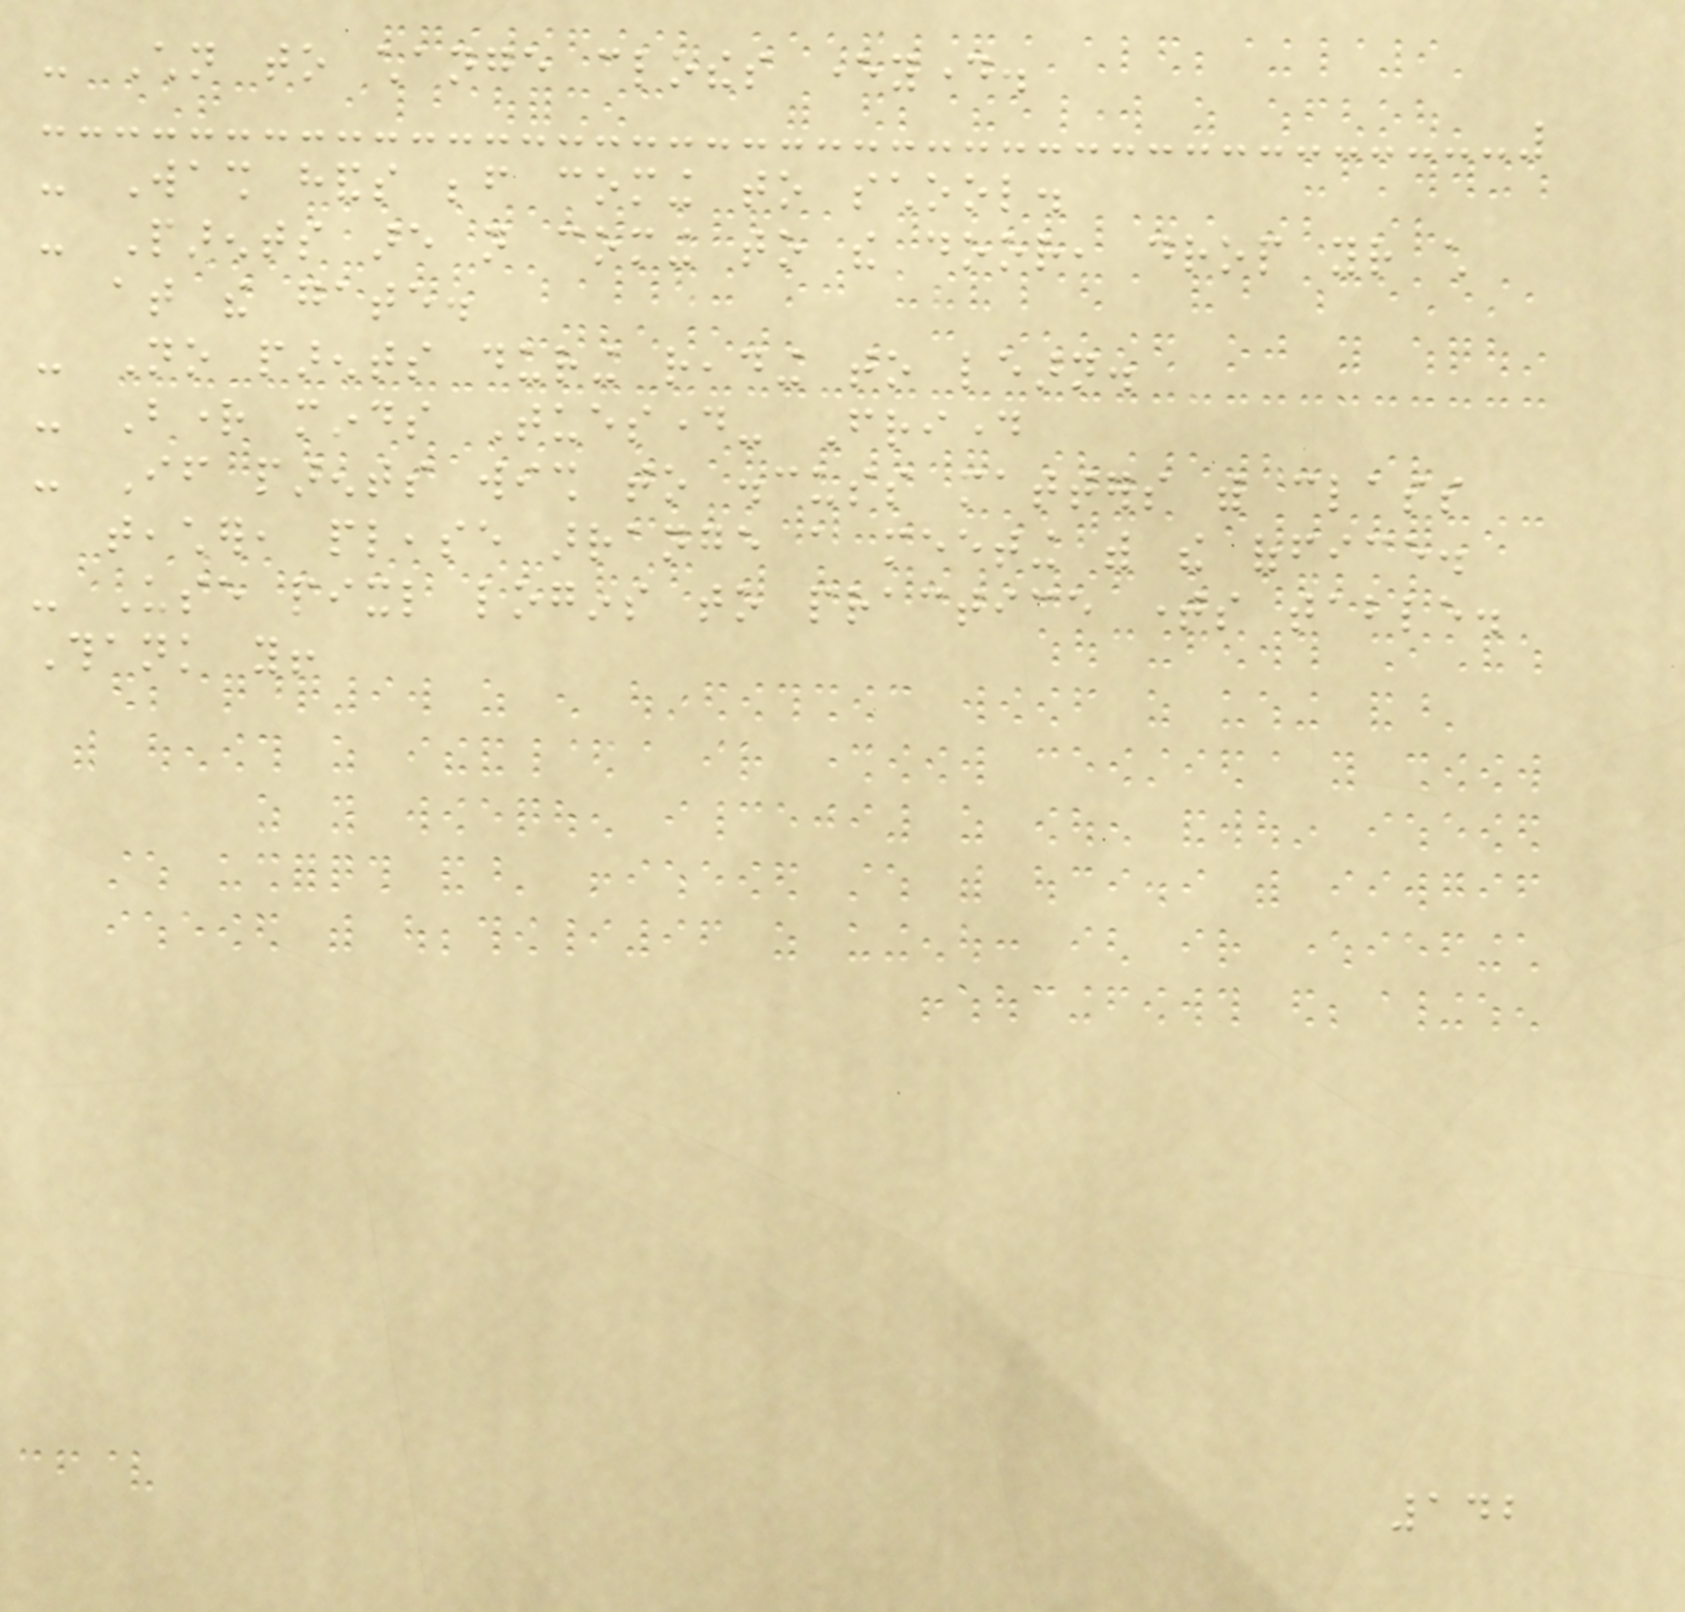- Children to change clothes everyday.
- Wash hands before coming to school.
- Parents are not coming to the door, drop your child
at the gate.
- No parents during reading to learn.
- Bright minds Tuesday- Friday
- If parents wish to discuss matters with class
teacher, please arrange a meeting with the office.
- Use pixl logins to practice times table.
Thank you!
142
